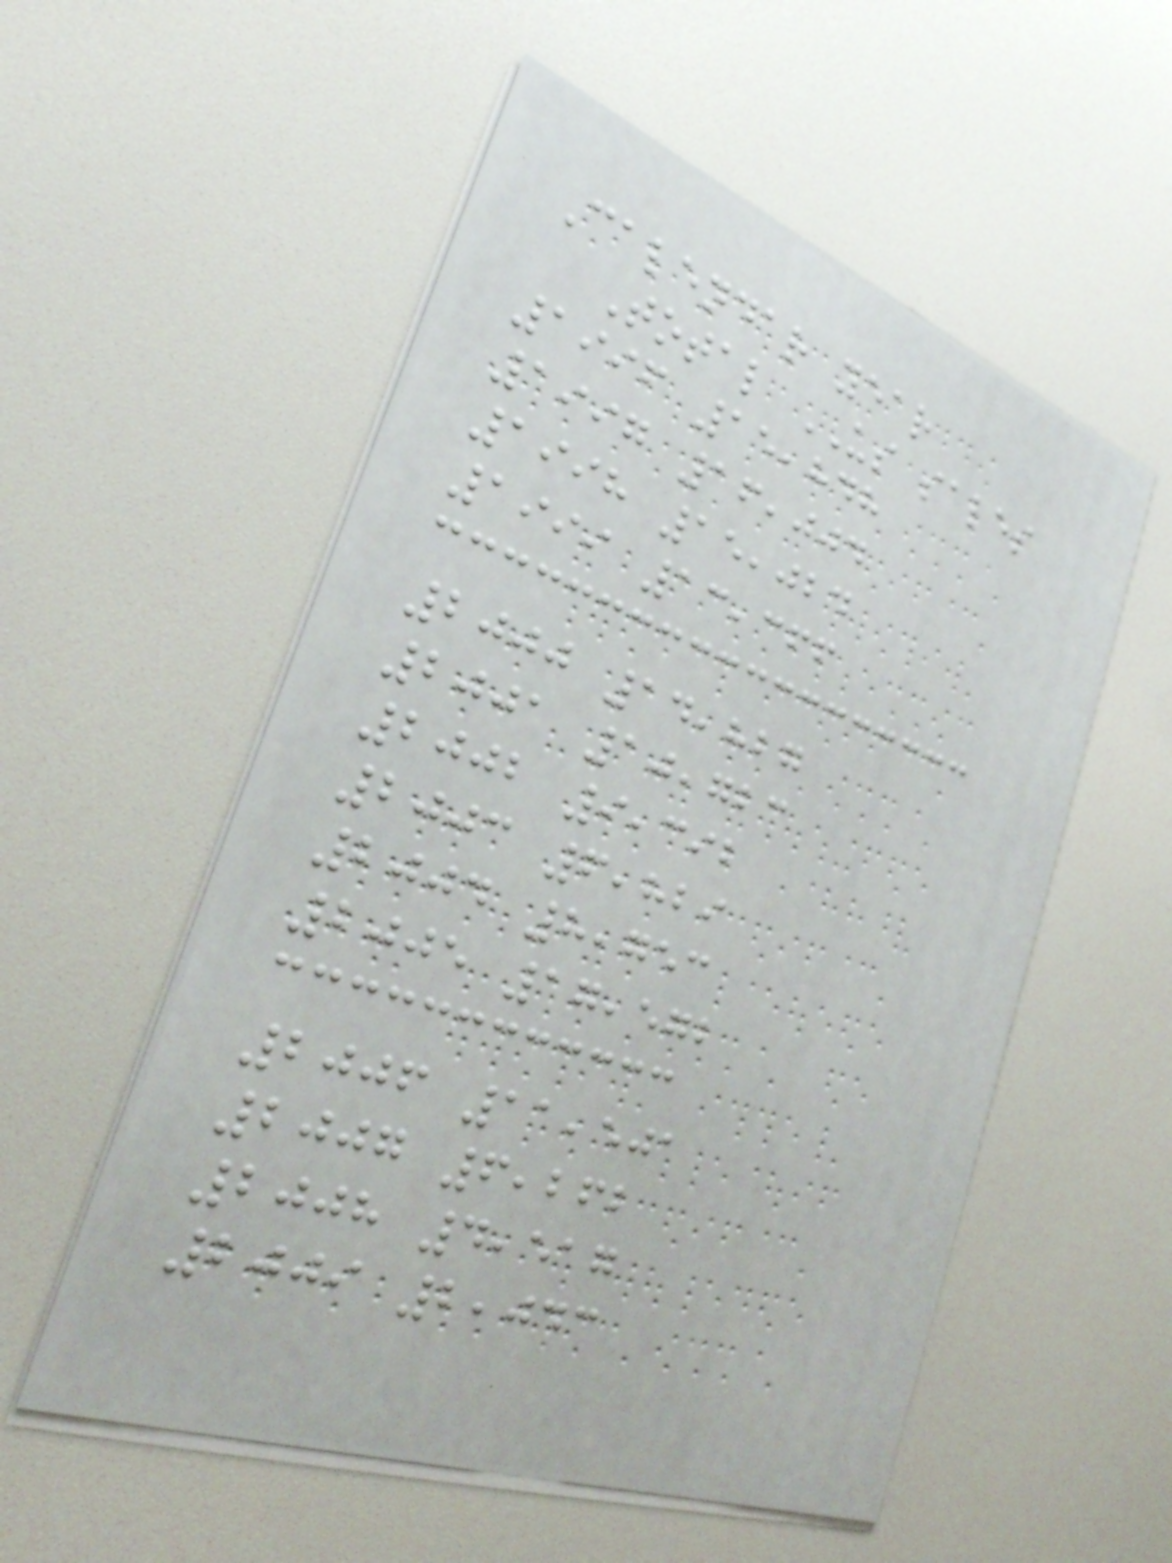Calendar year
Total US sales
1996 15,848
1997 16,004
1998 15,024
1999 13,366
2000 14,827
2001 10,723
2002 9,392
2003 6,829
2004 8,753
2005 17,572
2006 11,501
2007 6,262
2008 4,517
2009 2,043
